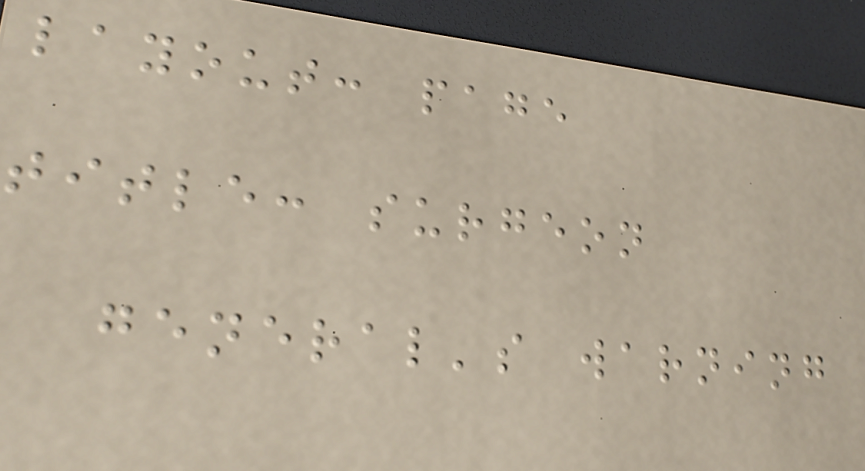layout: page
title: surgeon
general's warning
